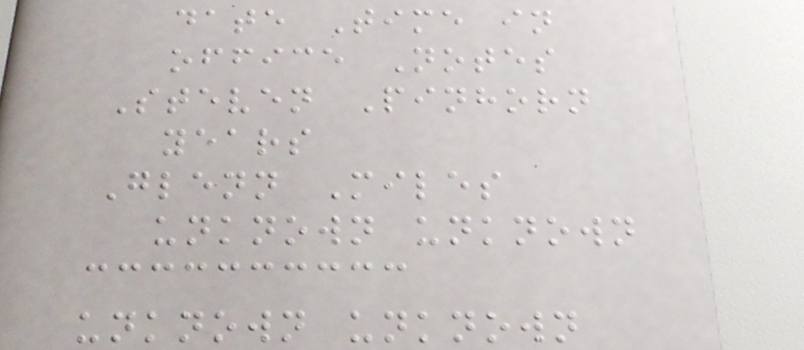date Time in
office Notes
Steven Pinhorn
years
Glenn Miles
unknown unknown
unknown unknown
